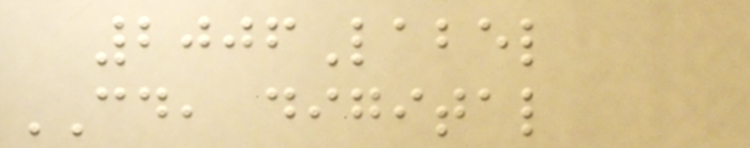2006Label
CD, digital
